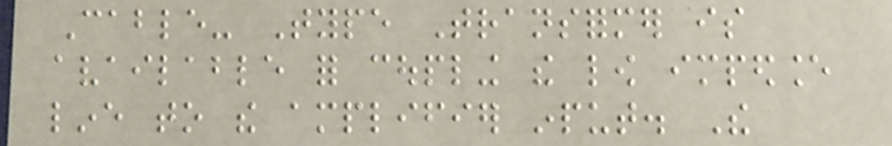Cable- Type Transformer is
available for coupling the low impedance
line to the amplifier input. The
